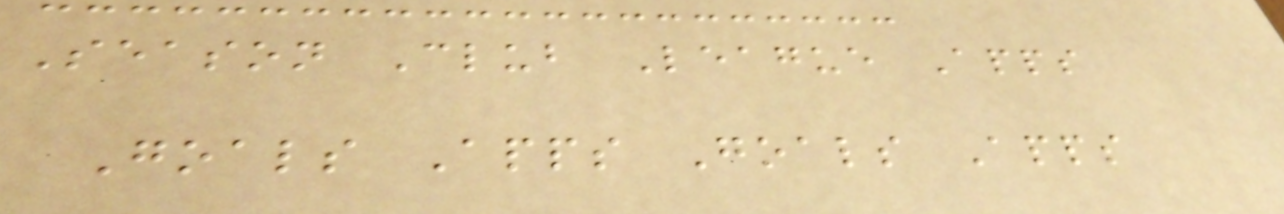Season Club League Apps
Goals Apps Goals Apps
